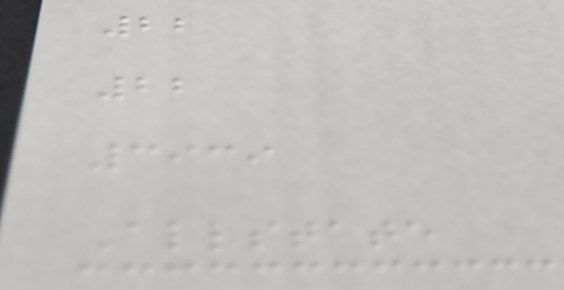22
22
3939
Allstate
